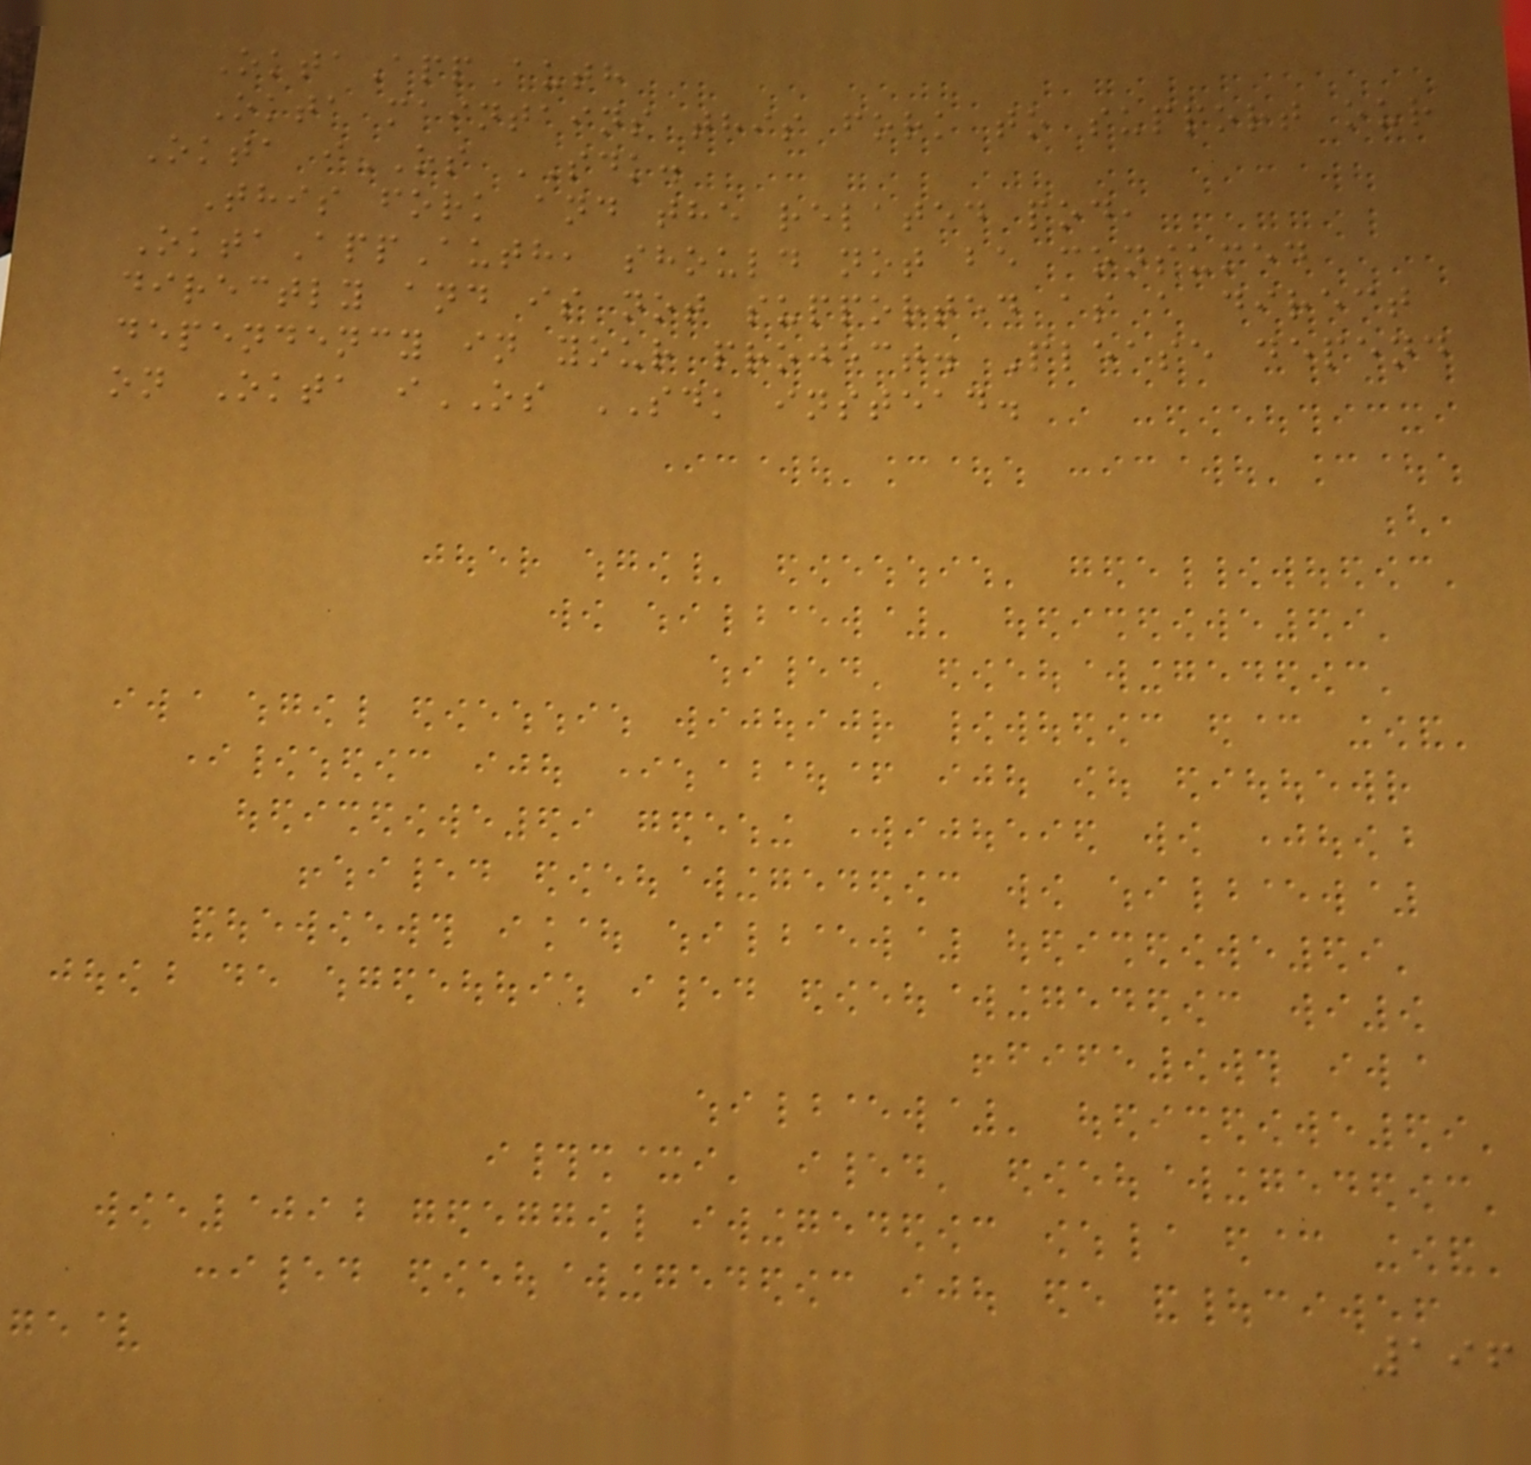OktaAppAuth
Okta maintains this fork to support our
Okta iOS SDK.
This fork and the related pod,
OktaAppAuth, should not be consumed
directly and is not supported as a direct
dependency in your project. Please depend
on Okta iOS SDK instead.
196
